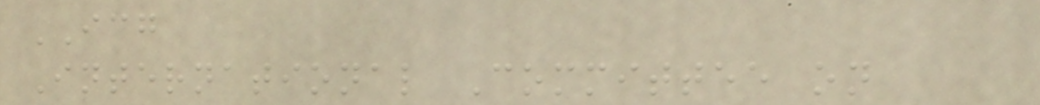ICG
International Committee on
